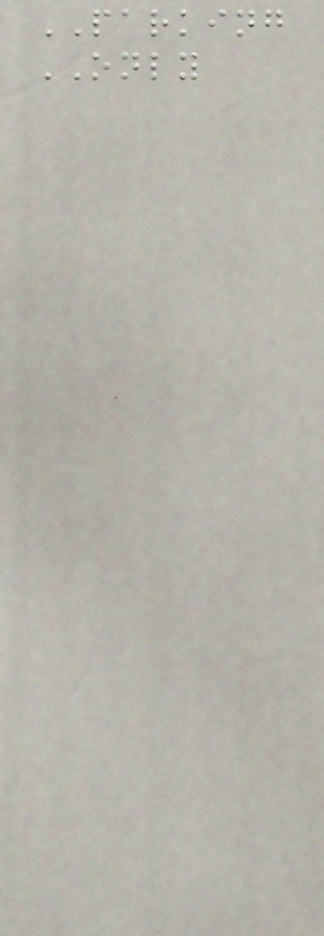PARKING
ONLY
